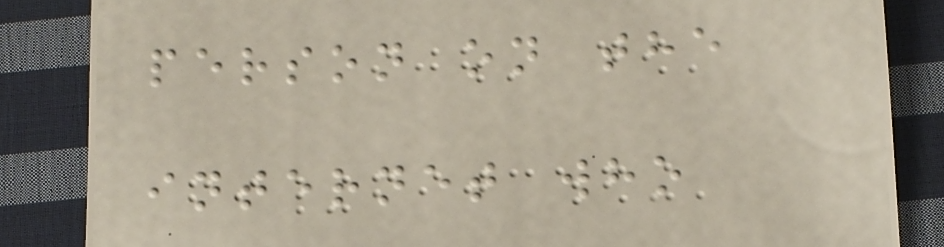person on the
internet who
